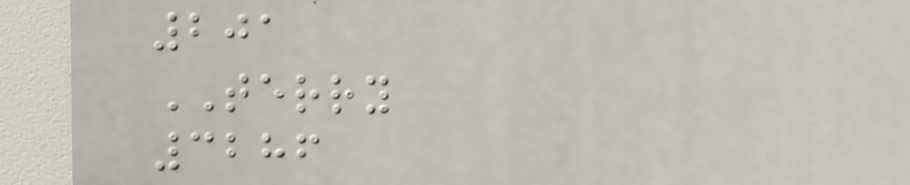201
TERRY
3286
